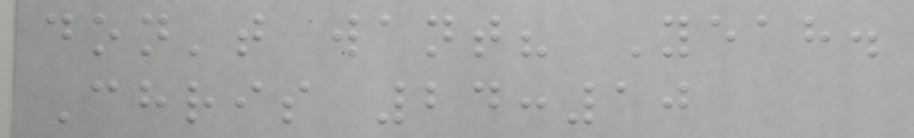don't want? Yeah.
Chris 24:10
